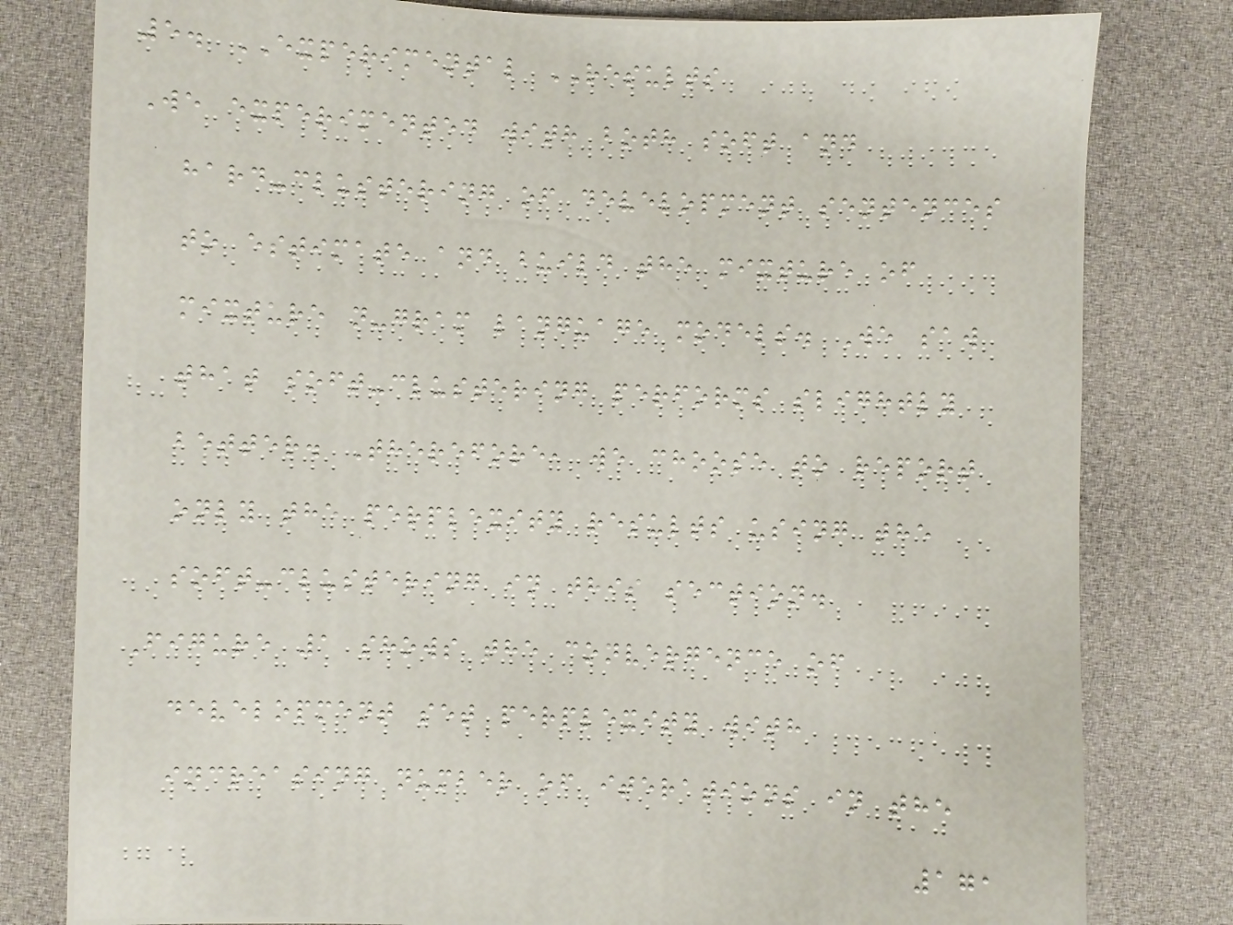5. EXPERIMENTAL RESULTS
We experimented with both soft and
hard-clustering of development sentences
to estimate and build the mixture of
mixture n-gram language models. We saw
that soft-clustering performs slightly
better. Therefore, we choose to report
only the perplexity results using the
soft-clustering in this section.
Figure 1 shows the convergence of
development set perplexity with
increasing number of iterations in the
171
